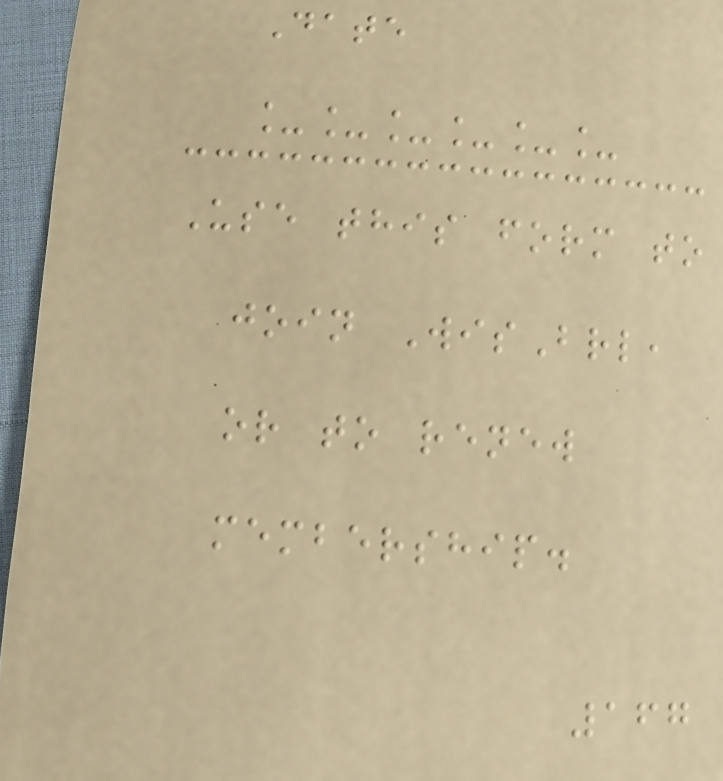Date
______
Use this form to
join WisBrl,
or to renew
membership.
167
